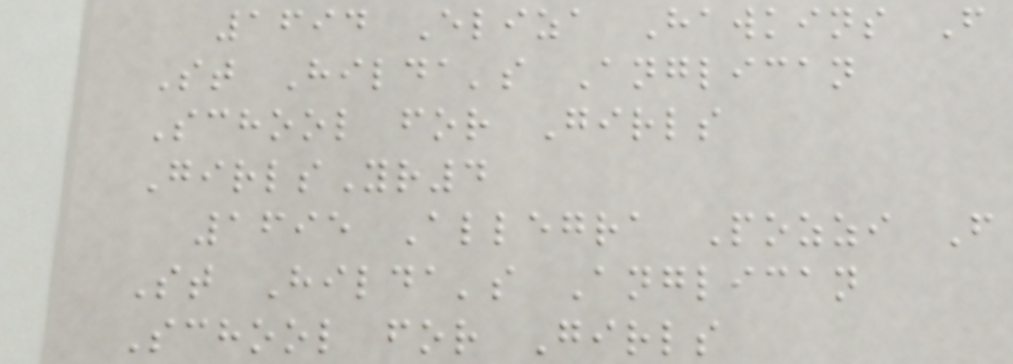1694 Eliza Hawkins F
St Hilda's Anglican
School for Girls
GirlsYr4
1695 Allegra Pozzi F
St Hilda's Anglican
School for Girls
